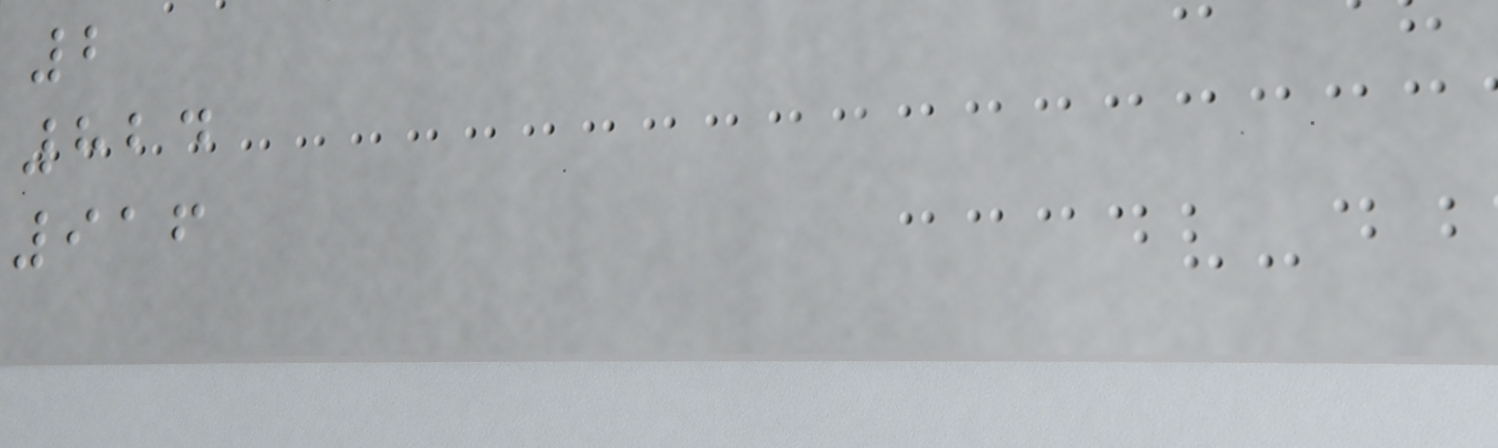2
824
916
